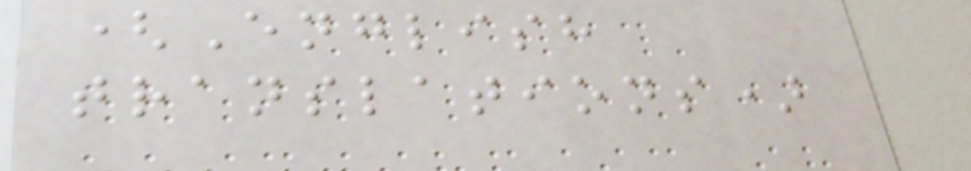(English
translations)
